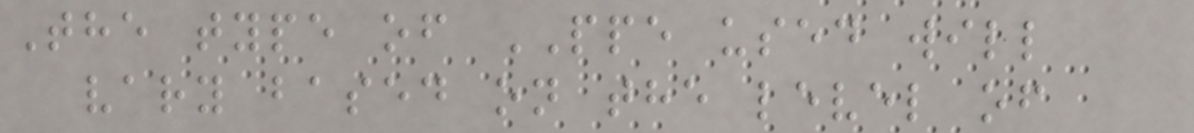The type of PPE used will
vary based on the level of
